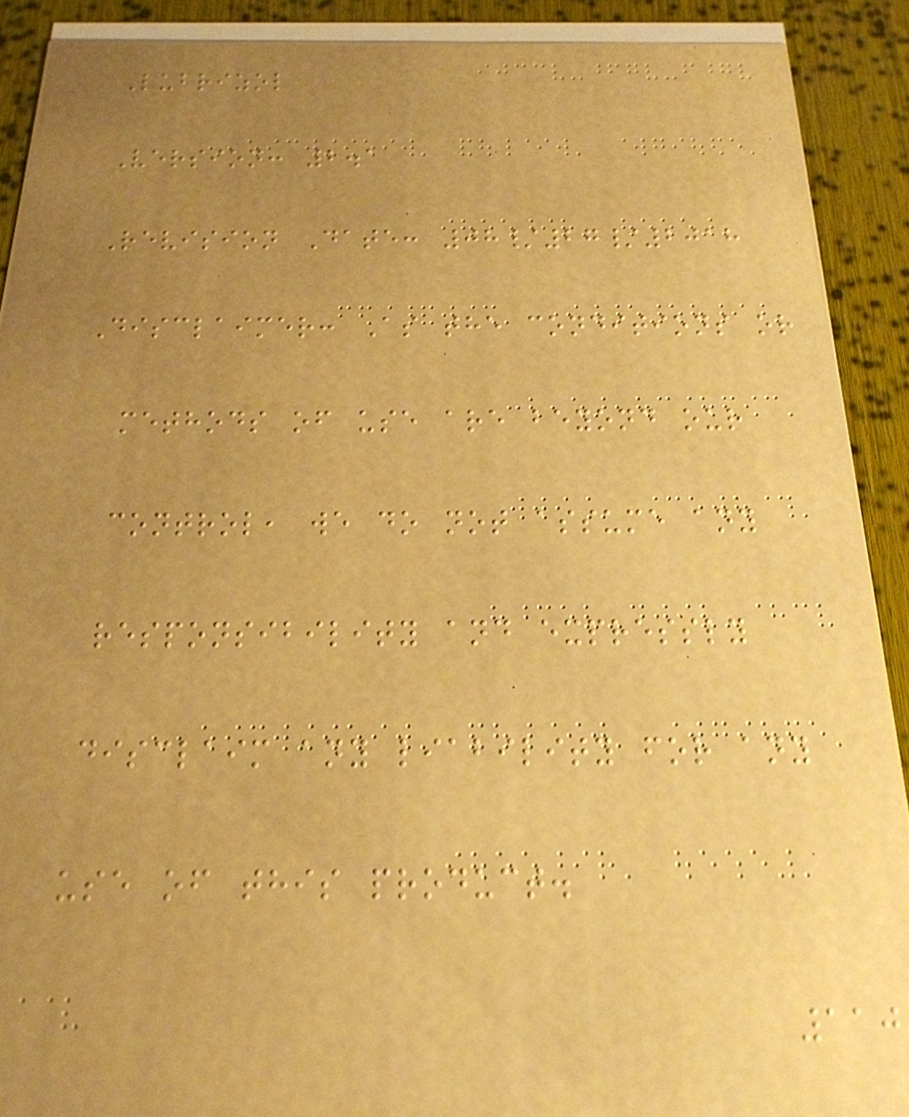Lubrizol
Version: 2.1
Revision Date: 08/27/2018
Disclaimer: As the conditions or
methods of use are beyond our
control, we do not assume any
responsibility and expressly
disclaim any liability for any
use of this product.
110
